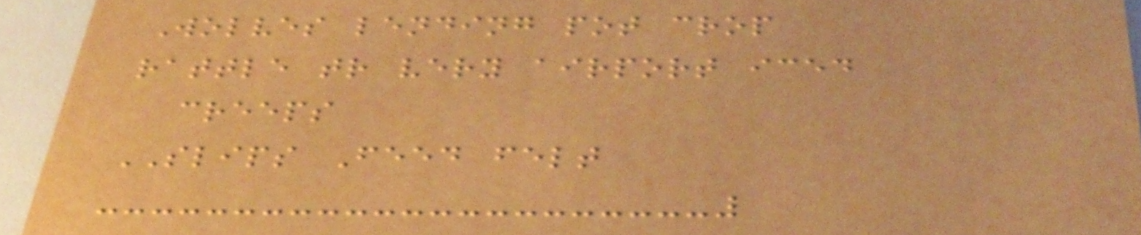Wolves lending pot crop
rattle tr very airport iced
creeps
SLIPS Feed felt
